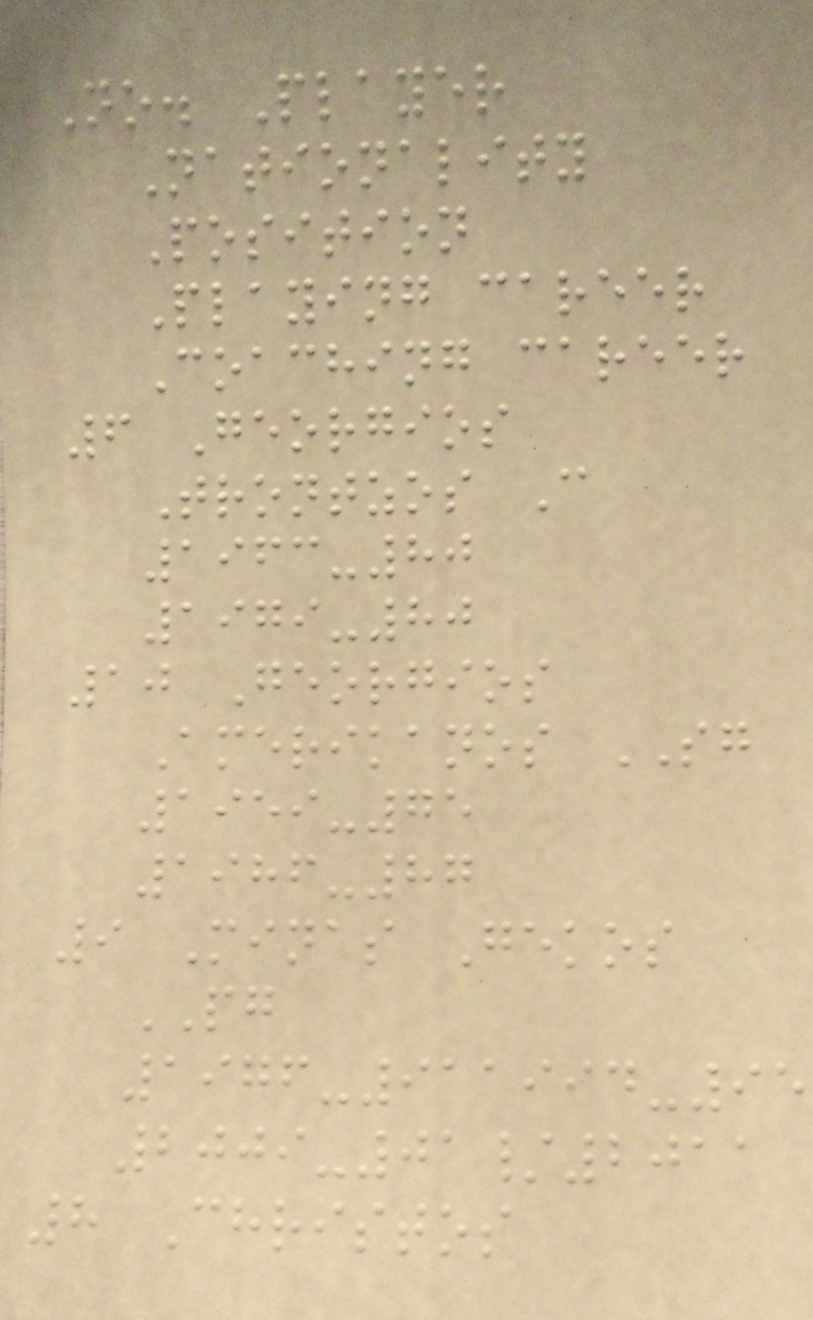No. Player
Nationality
Position
Playing career
Coaching career
6 Georgios
Trontzos C
1963-80
1979-80
10 Georgios
Amerikanos SG
1959-75
1986-87
9 Minas Gekos
PG
1976-911994-95
2009-01/2011
8 Christos
